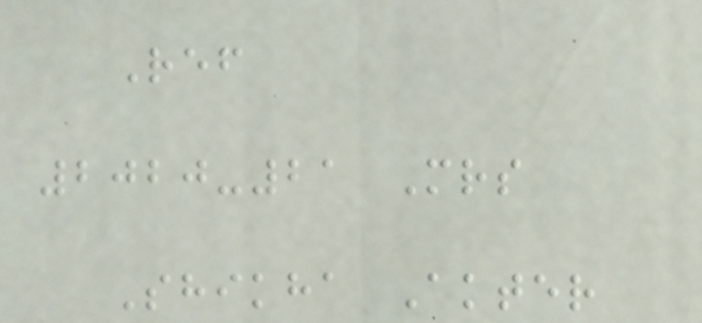Ref
2020-21 Mrs
Shikha Akter
